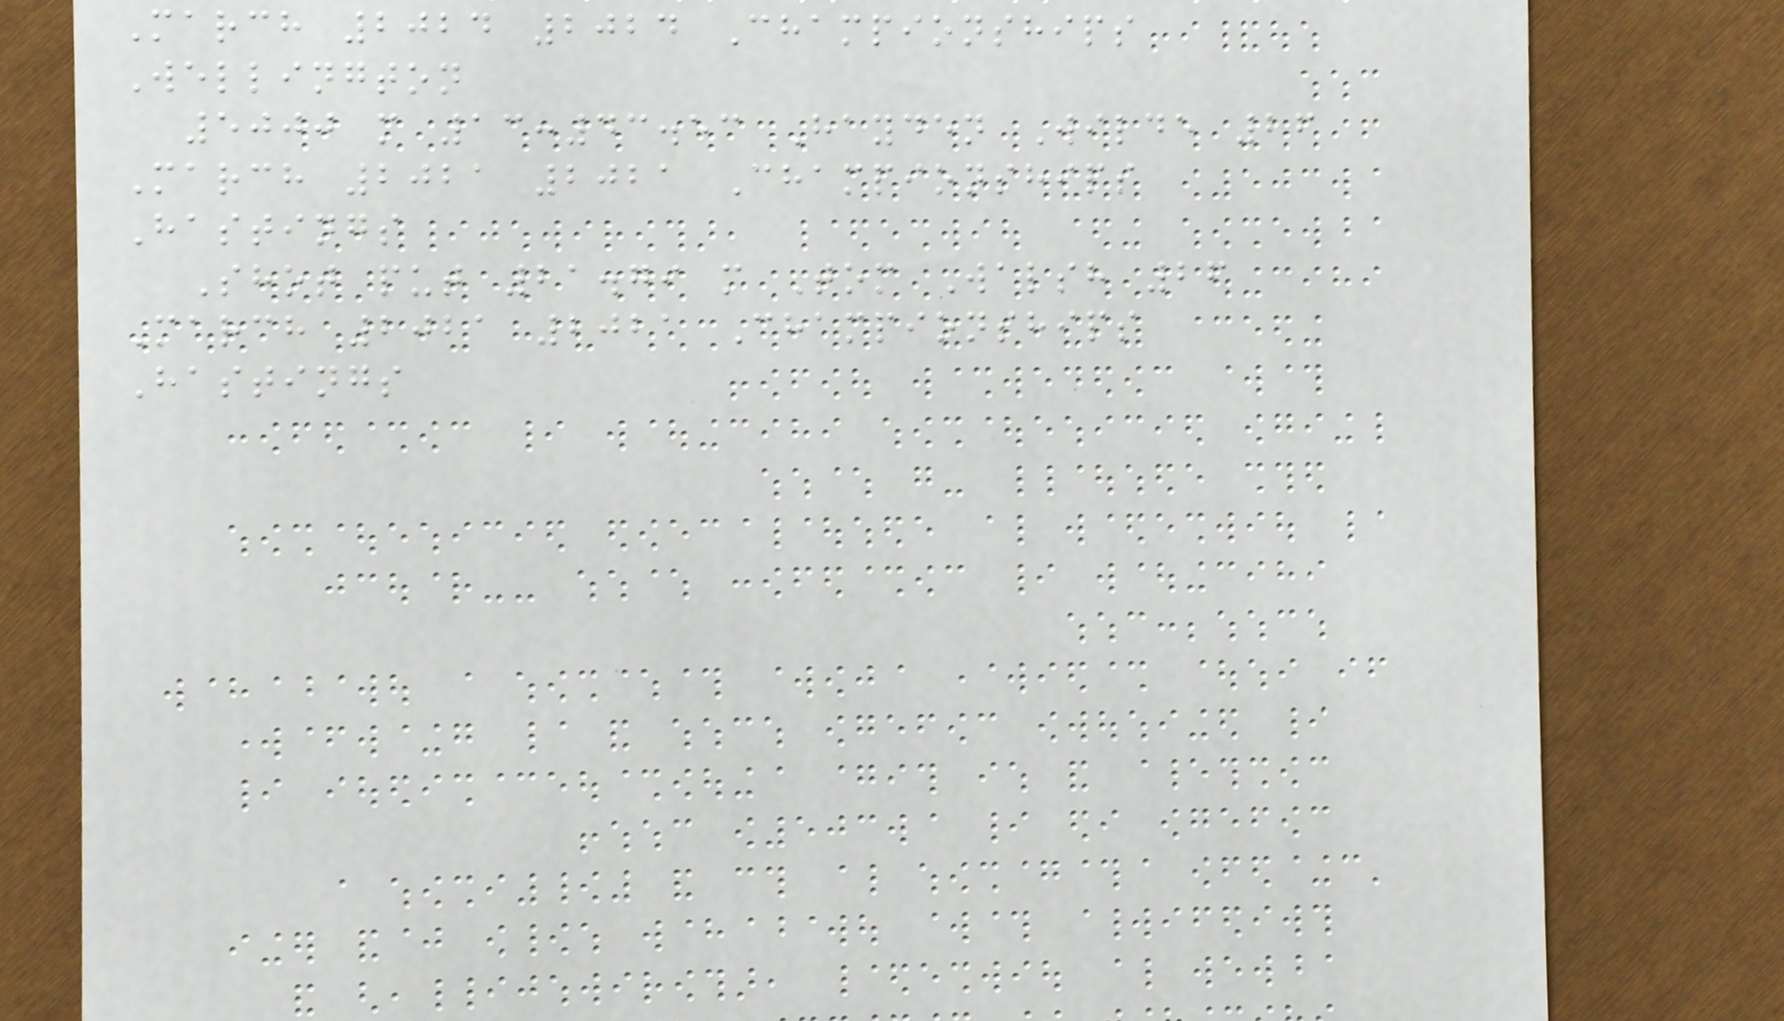March 2024 2024 Championships
Wellington
5000 m 13:43.53 Hayden Wilde 26
March 2021 2021 Championships
Hastings
Shot put 21.79 m Tom Walsh 26
March 2021 2021 Championships
Hastings
